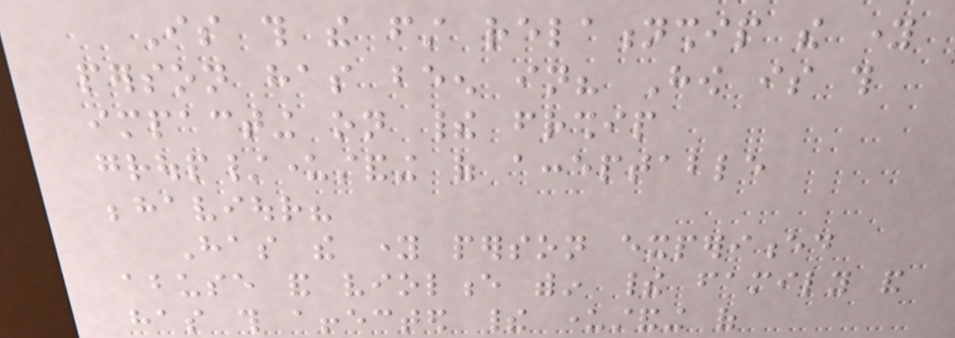Is this the first relationship the young
person has been in? How is this
impacting on their friendship
group/understanding of acceptable
behaviour?
Has the young person experienced
abuse and violence within their family and
has this affected their understanding of
